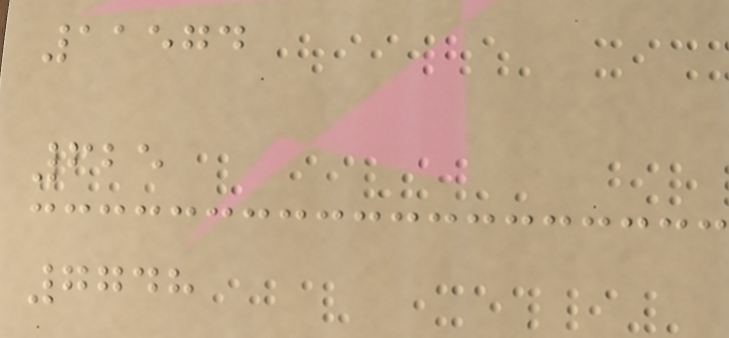11574
625
7748
